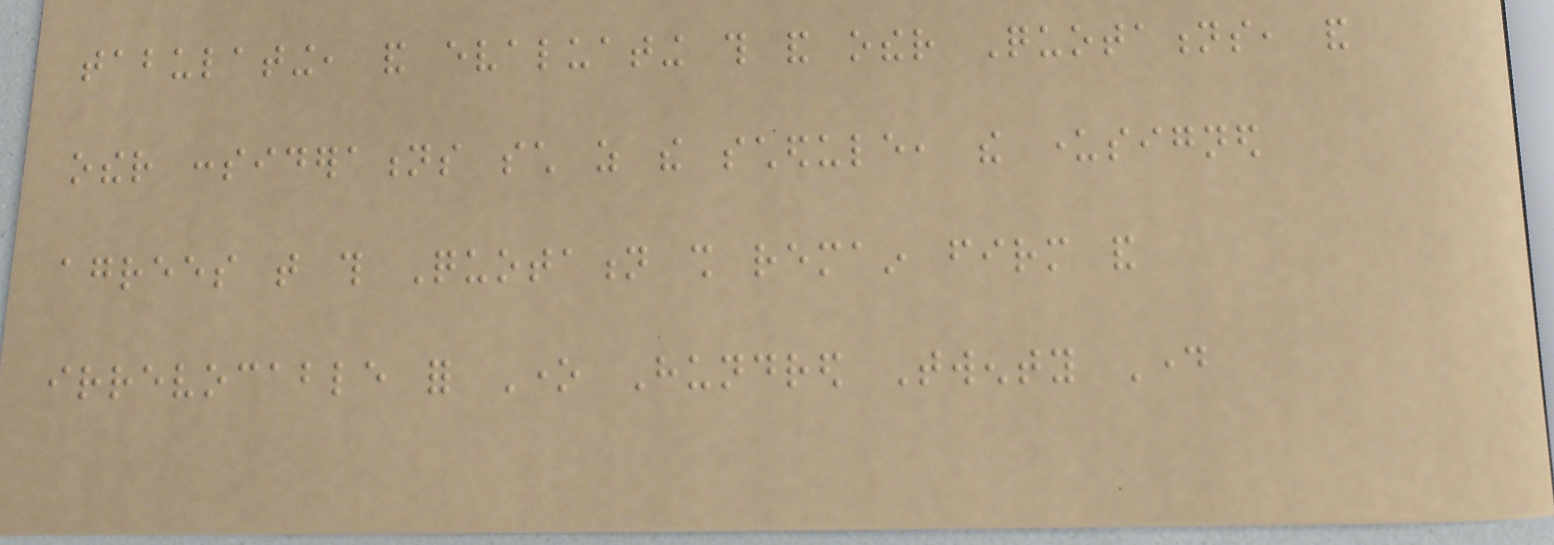tabulating, and evaluating this and other Quotations, and
other considerations such as the schedule, the undersigned
agrees that this Quotation shall remain firm and
irrevocable for One Hundred Twenty Day
